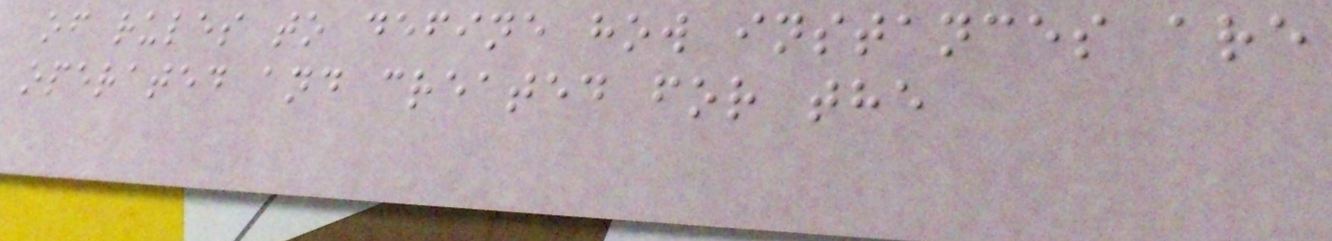of rules to define how instances are
operated and created for the
